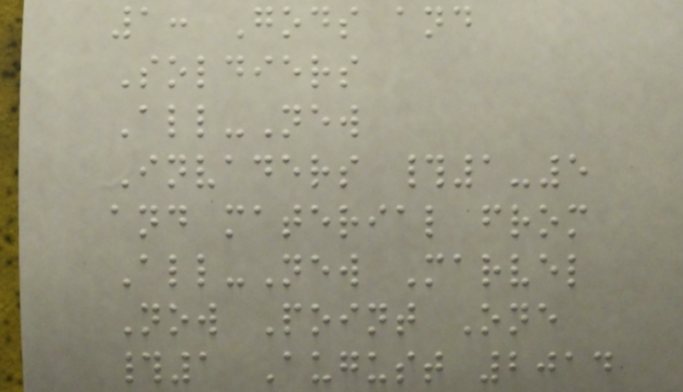1: Gods and
Soldiers
All-New
Invaders #1-5
and material from
All-New Marvel
Now Point One
#1 August 2014
